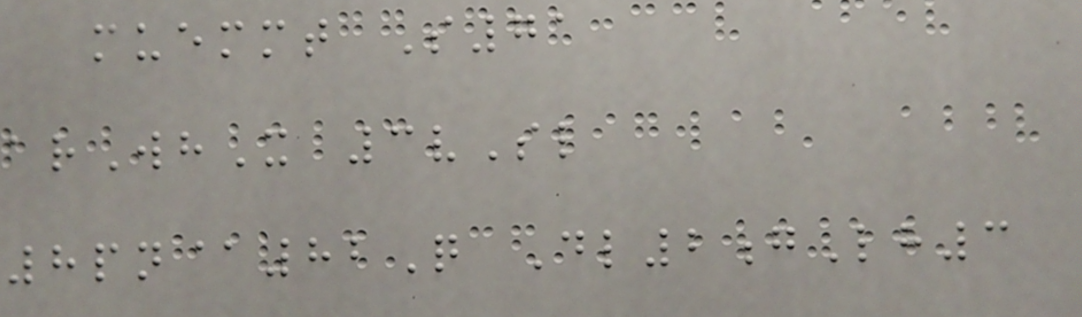muemmt S71
arWhX 3vSl
8pn@82Q Dl2gLh3
